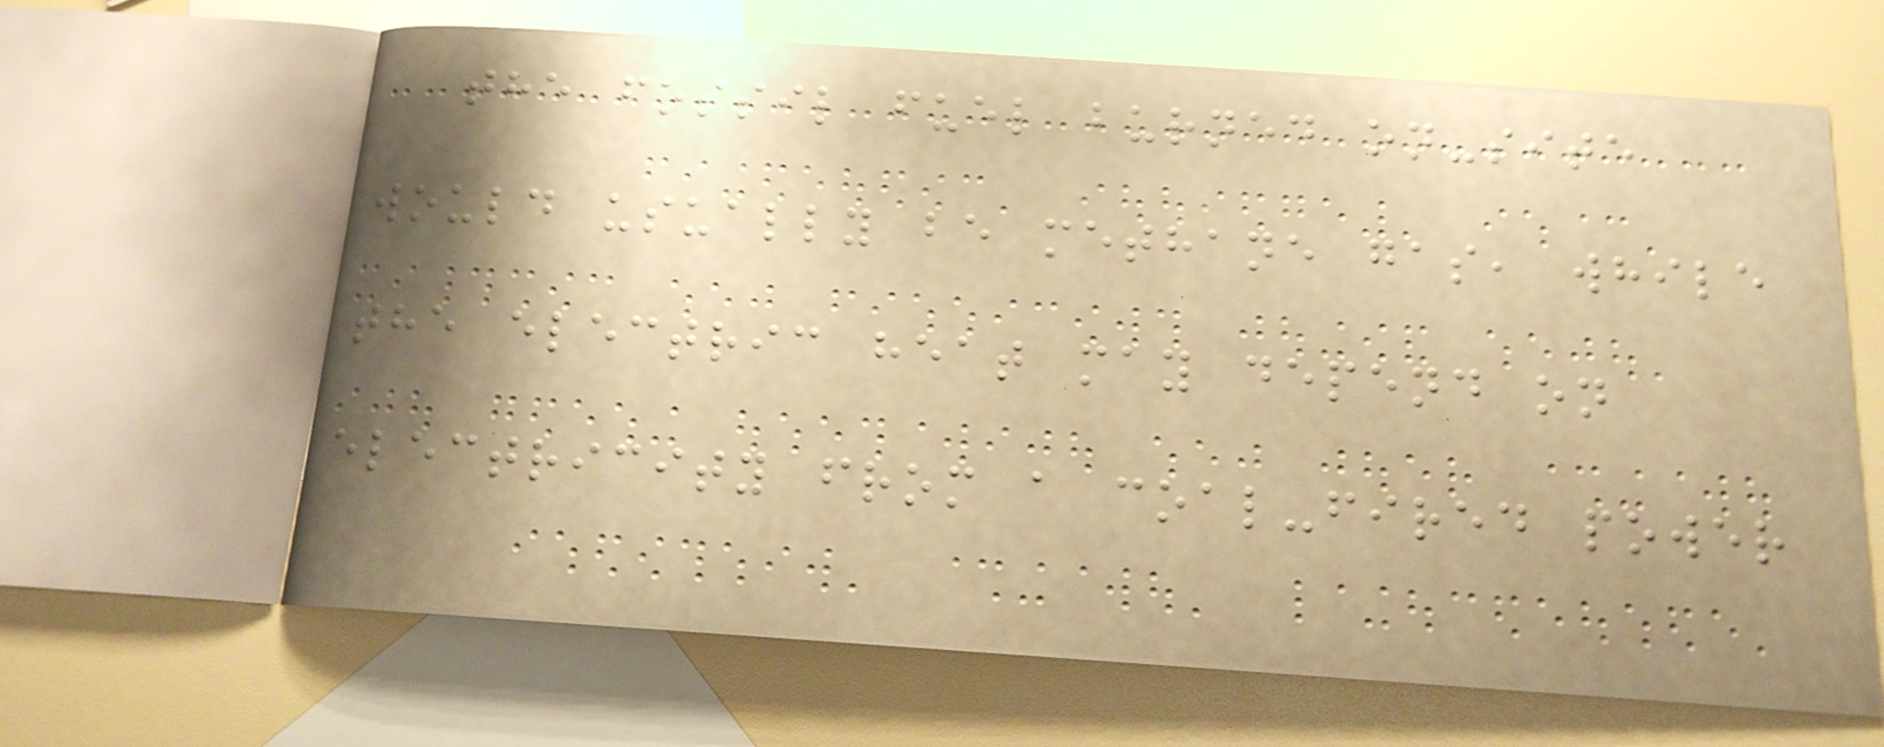the fossil fuel burned on-site
would usually be methane gas, while
the electric heat may depend on
electricity from a coal-fired power
